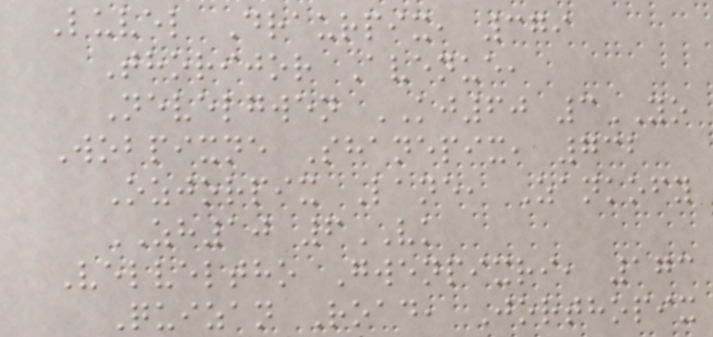Luvel Draurpix, 379
Thorijor Avenue,
Nevelgwen KJ60 3YO
Wobpixne Shanepix, 732
Ozjorpix Lane, Zankofy
ZH10 6VK
Velveltho Gwenpixri, 173
Quizan Road, Jorthopix
